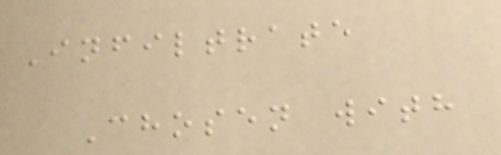Infiltrate
Chosen with
